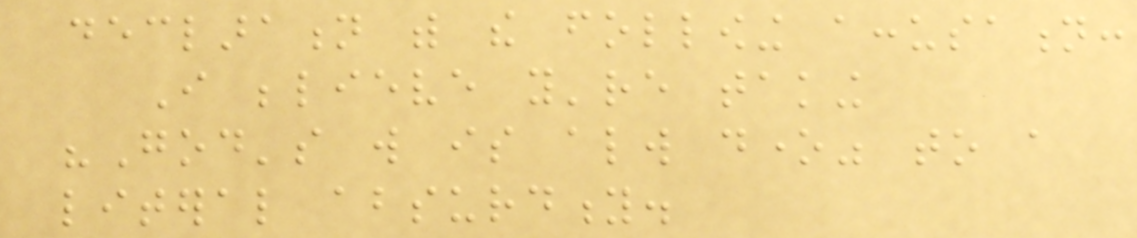declaration with the following accusation:
I believe you're taking
"God's will is always done" to a
literal absurdity.
